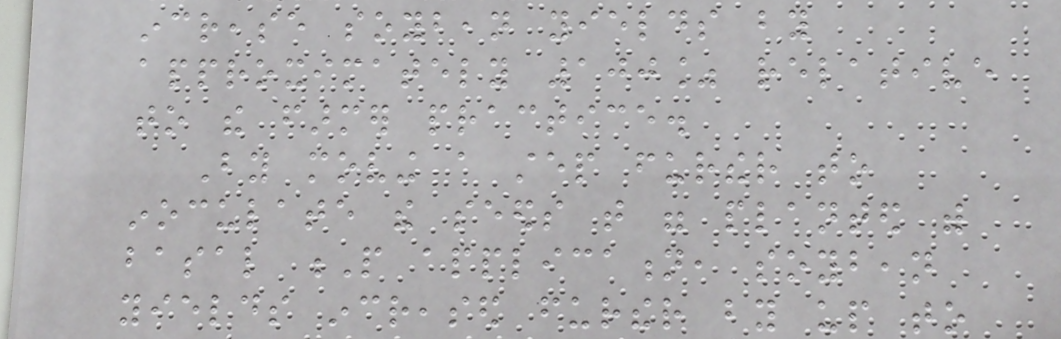increase soybean yields by
approximately 100% relative
to the farmer practice.
By moving a step further to
inoculate the seeds that were planted with
basal P application, soybean
yields increased further by up to
